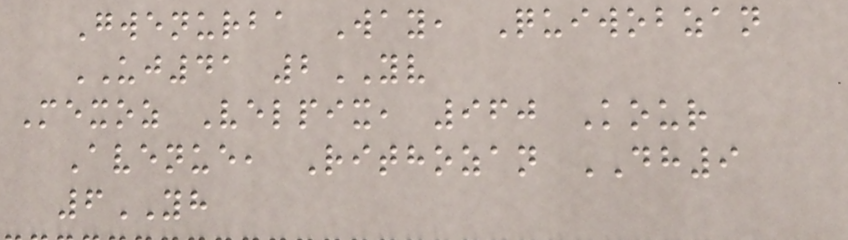Gwenurba Way, Quiwobzan
UJ41 2YV
Mexoz Velpix, 960 Kour
Avenue, Rithozan DH9
6YH
